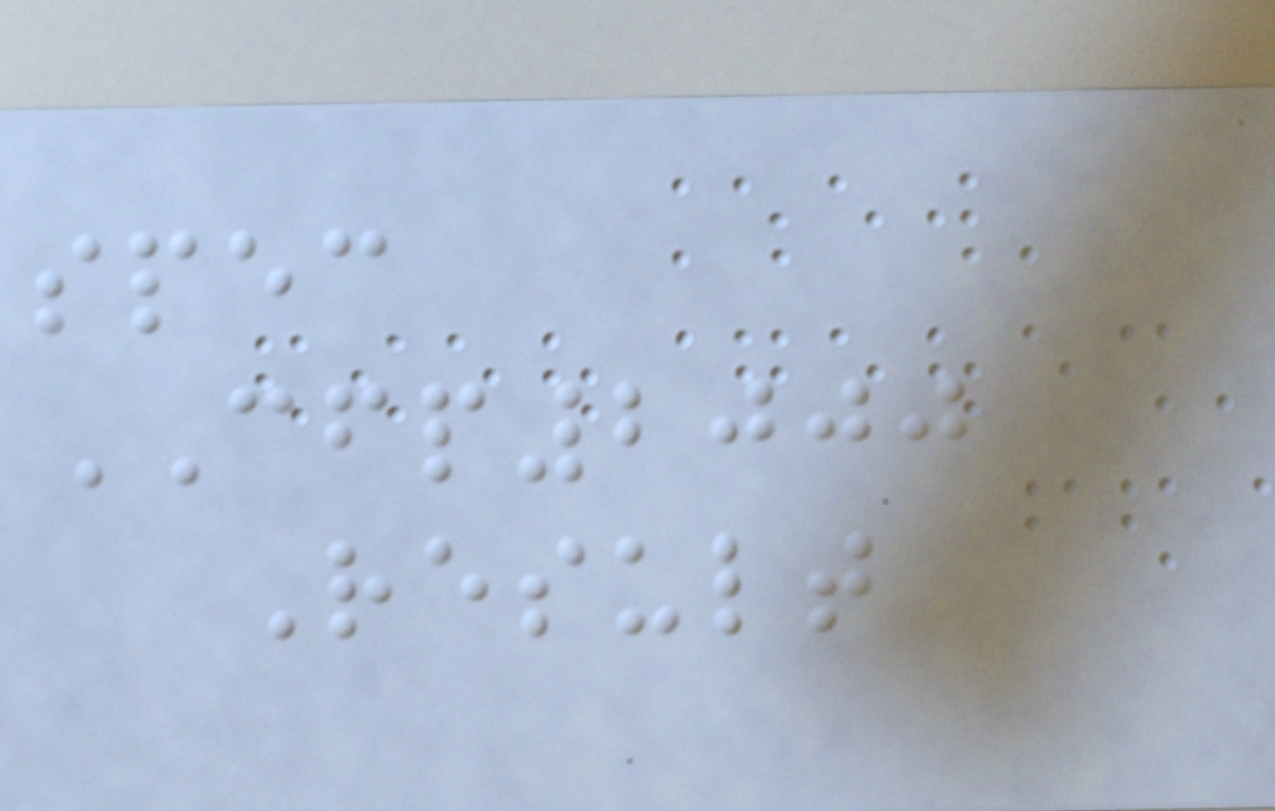spec
CFP2000
Result
